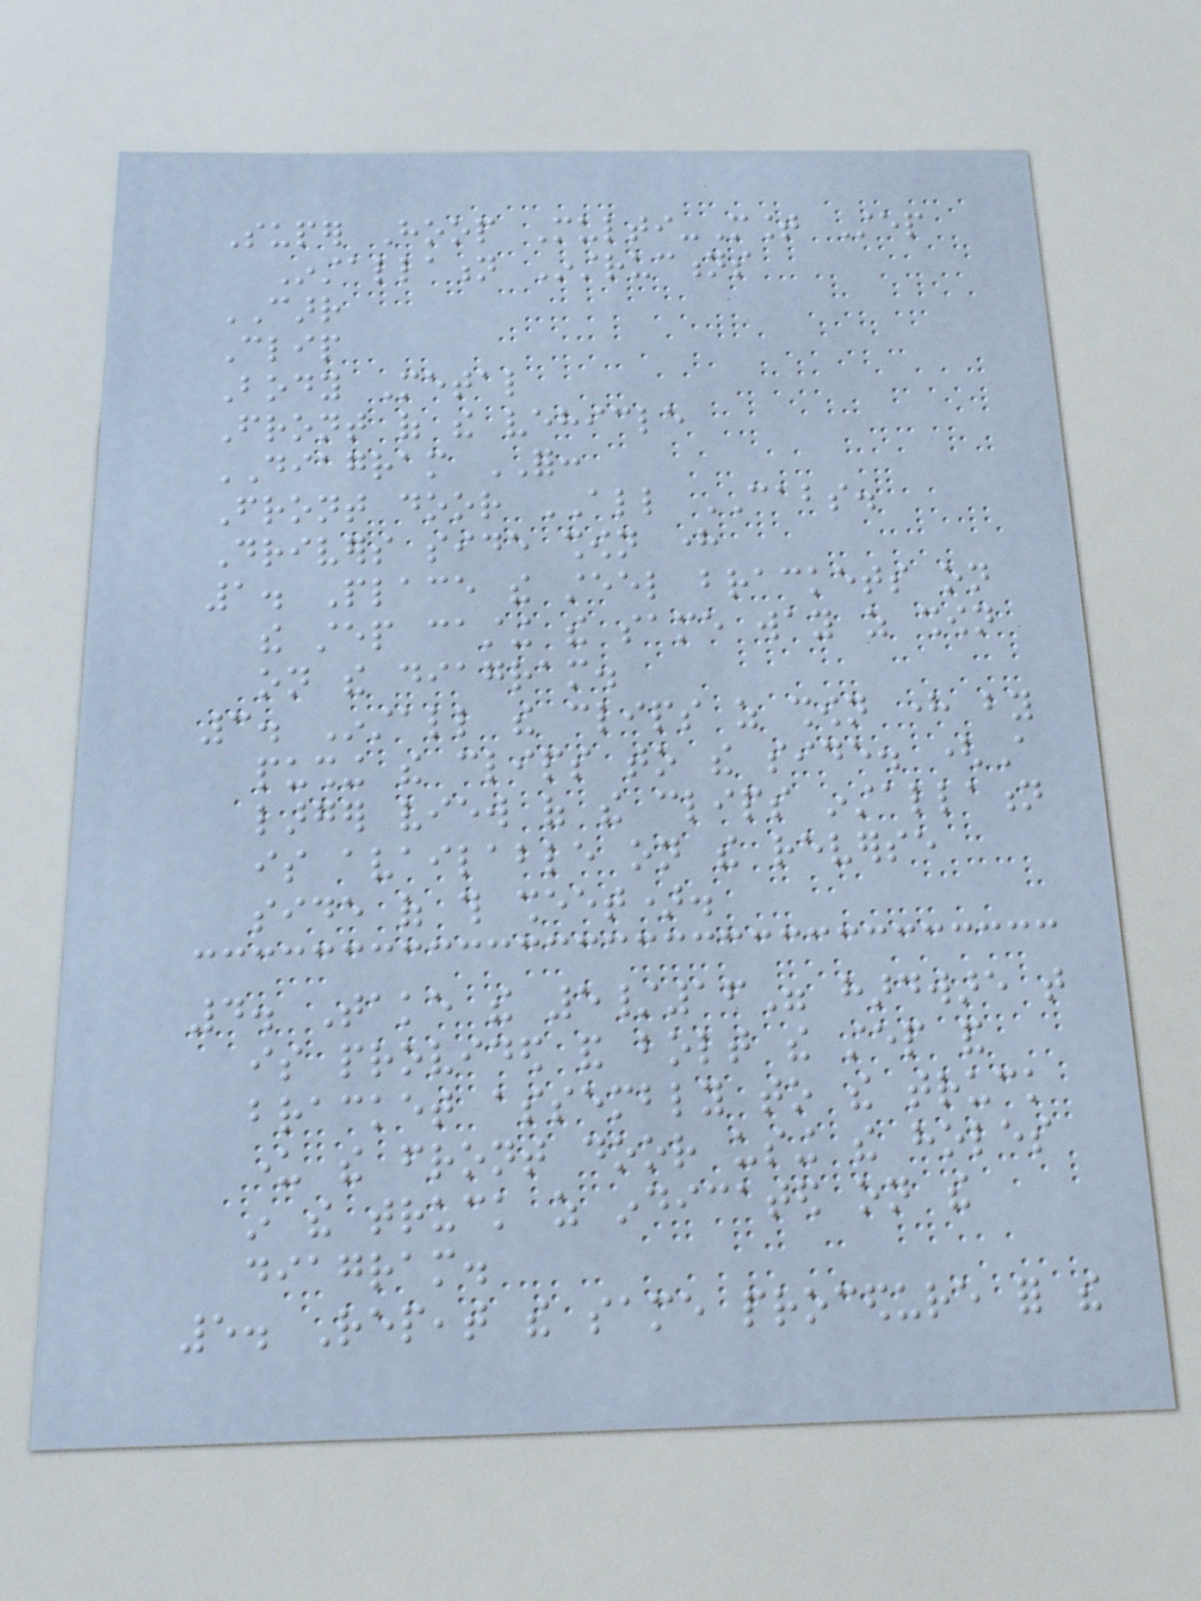Super Hoop Multi-Mount Step
Installation Instructions
CARR
Clip
Body Metal
Front of the vehicle
DIAGRAM FOR:
Front door ALL CABS.
Drivers side shown here
1. Place the steel brackets on
the step casting the same way as shown
on the diagram.
3. Install the clips as shown here by
pushing the clips to the side. (A
larger view of the clips installation
is available on the reverse
side of this sheet).
4. Take the 5/16" hardware that
is provided and bolt the step and
bracket assembly to the truck
under the front door using the holes
in the truck as indicated on the
diagram.
5. Repeat the same procedure for the
